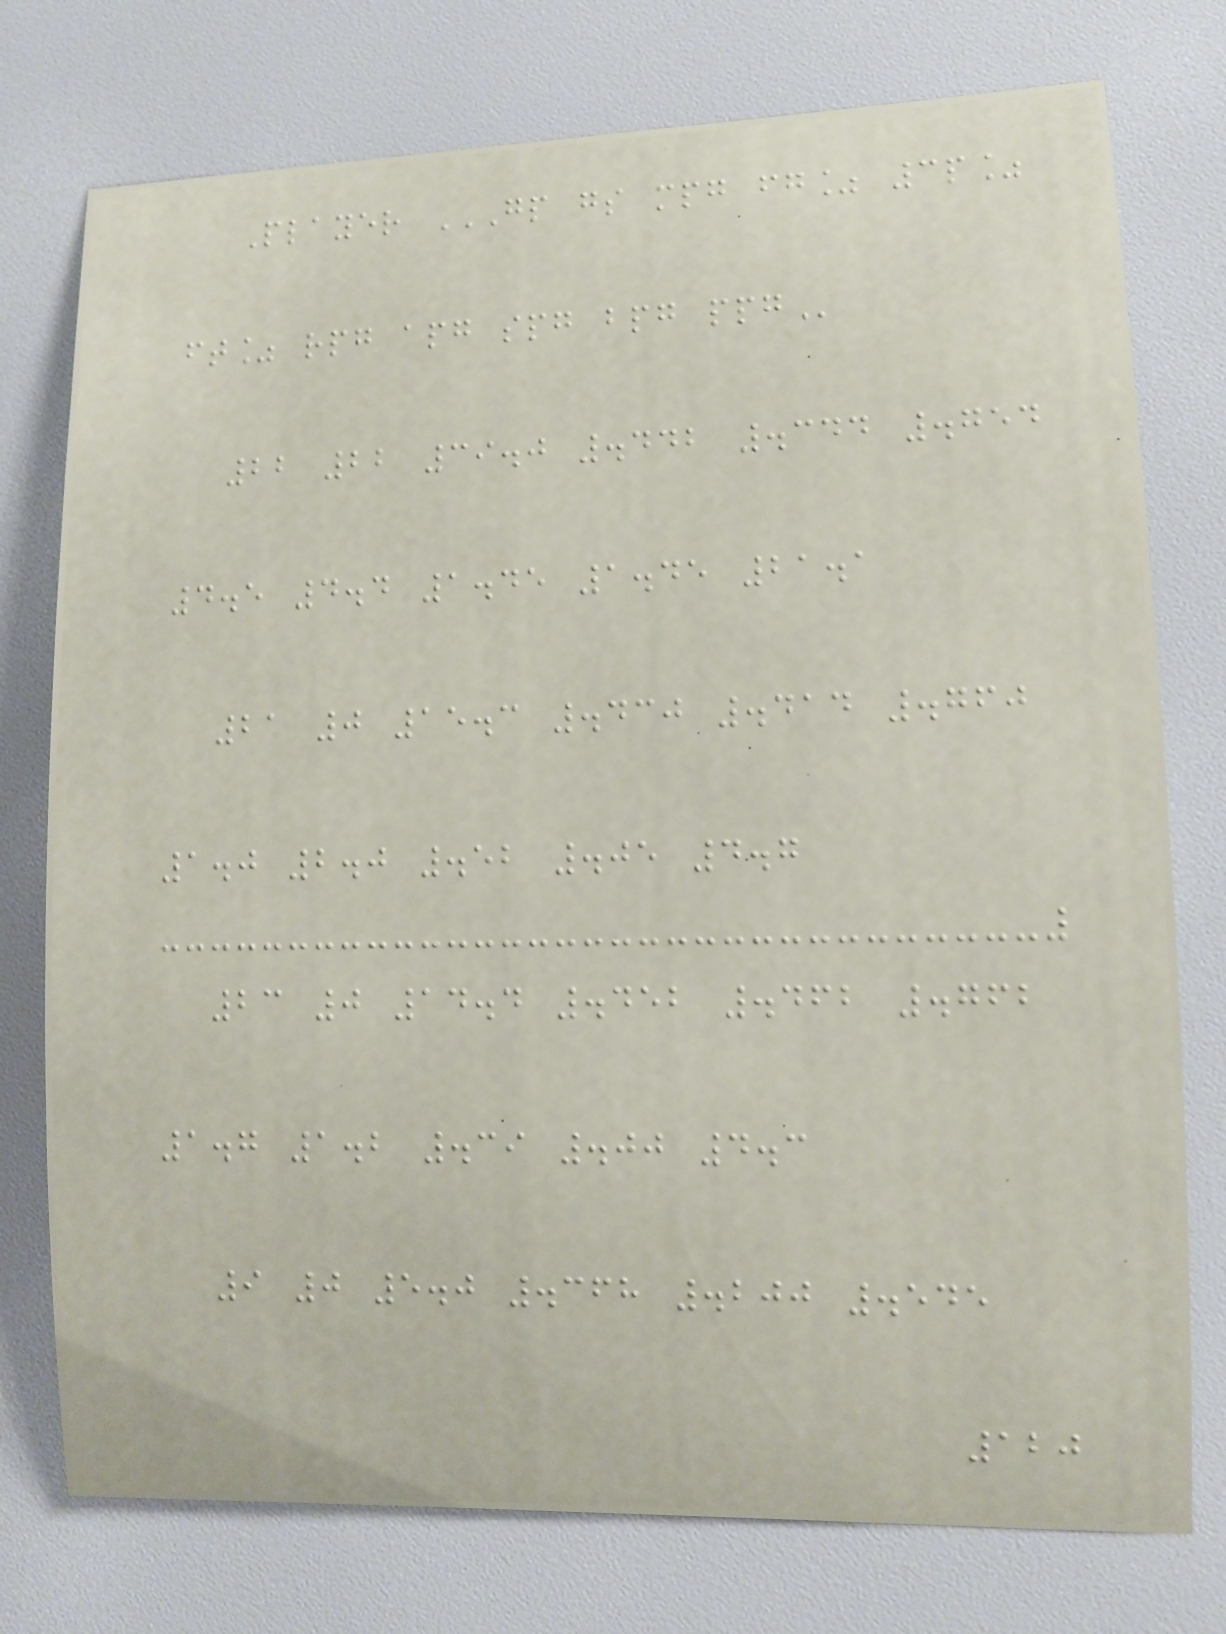Player GP GS MPG FG% 3P%
FT% RPG APG SPG BPG PPG
22 22 39.0 .442 .344 .754
4.5 4.4 1.45 1.45 21.1
21 0 15.3 .430 .414 .760
1.0 2.0 .52 .05 4.7
23 0 14.4 .452 .462 .762
1.7 1.2 .39 .00 4.3
9 0 5.0 .368 .200 .545
120
